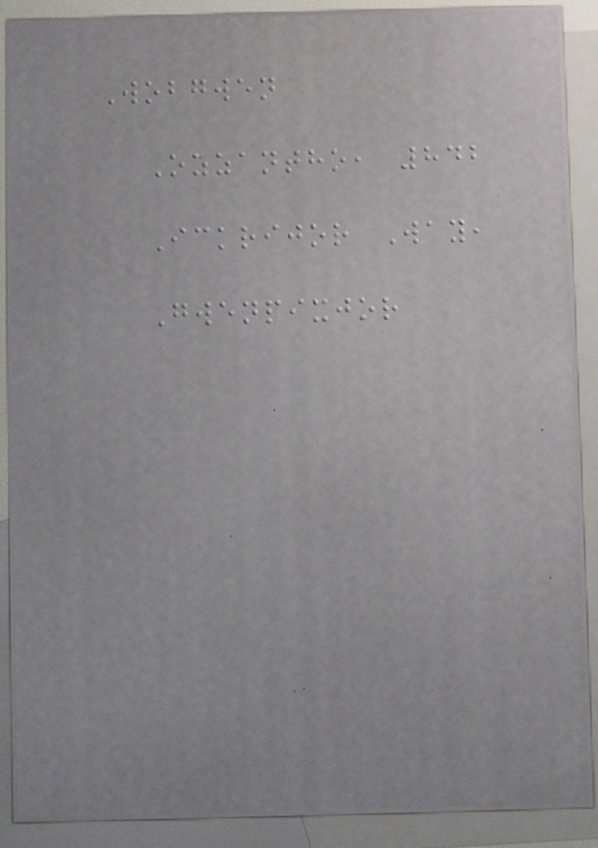Wobgwen
Ozzantho, 842
Ickrijor Way,
Gwenpixjor
